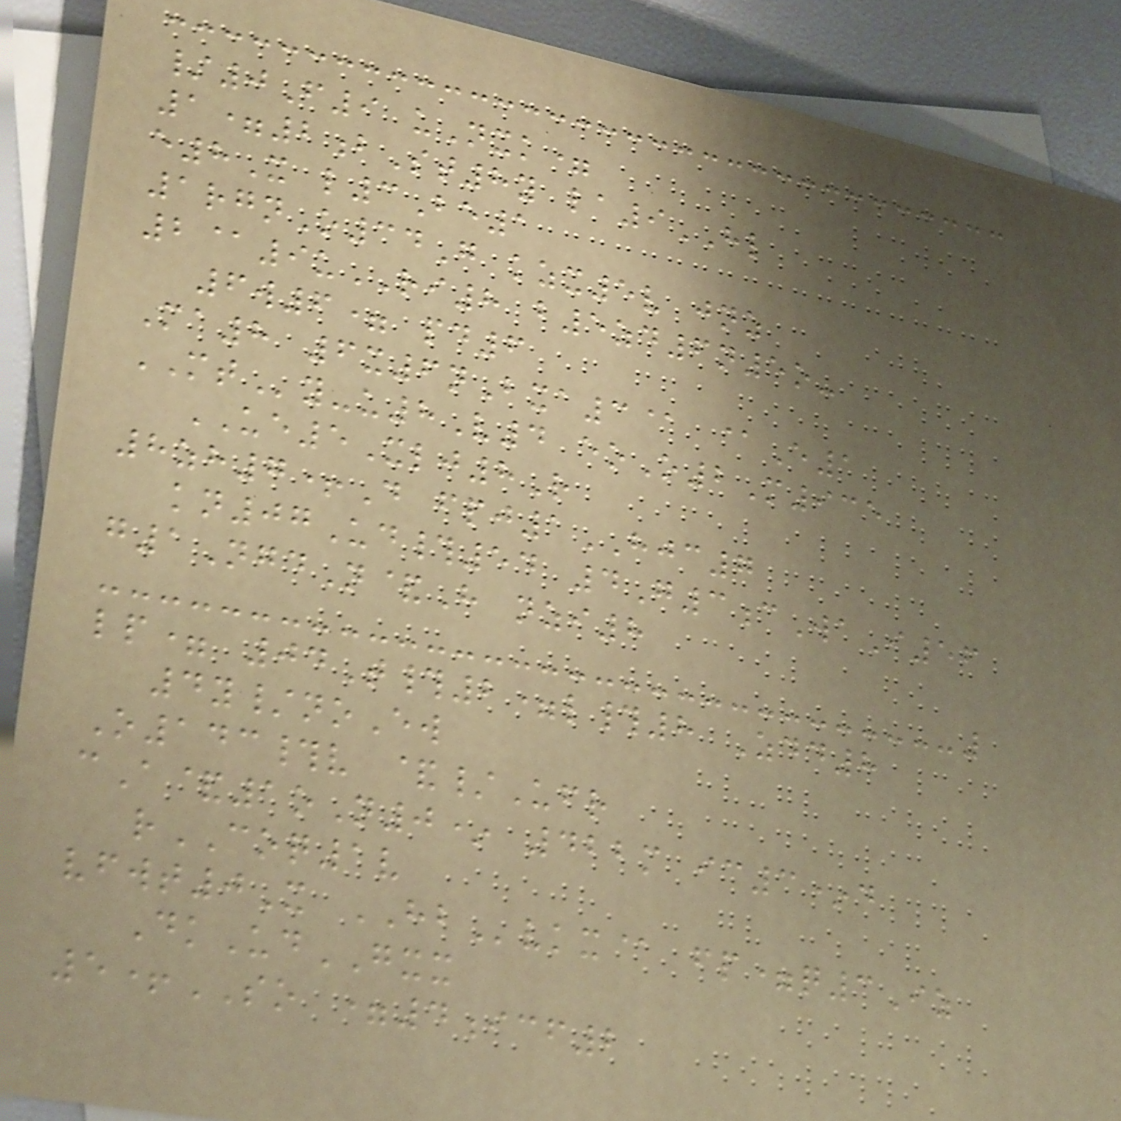/0F9 uNxk=
1=2bSt8y la9HL
e8X l3Be1
1rgnO34G kzx5v jnz
2@9uRI8 b5zd6n5o-
6w6= pd6
Ma8 6x6nBxa3@ @E1
MTy-u8V4 eoO2M935
UE5Xlj8R
8zh7+D fpj1HJC7
kn07Ud#54 4G3cWaI56
g1NgdN&H nzi8
lp= 04T#2=l#8 Zdd8
4y/noEw
O143#v &/Ufr
cA&1oN0* 422m ic3*d
rCOQ1v
vfwt0X HBvkx@ fp=q3Iz
DkUdGXX
5+SO =4icf2
